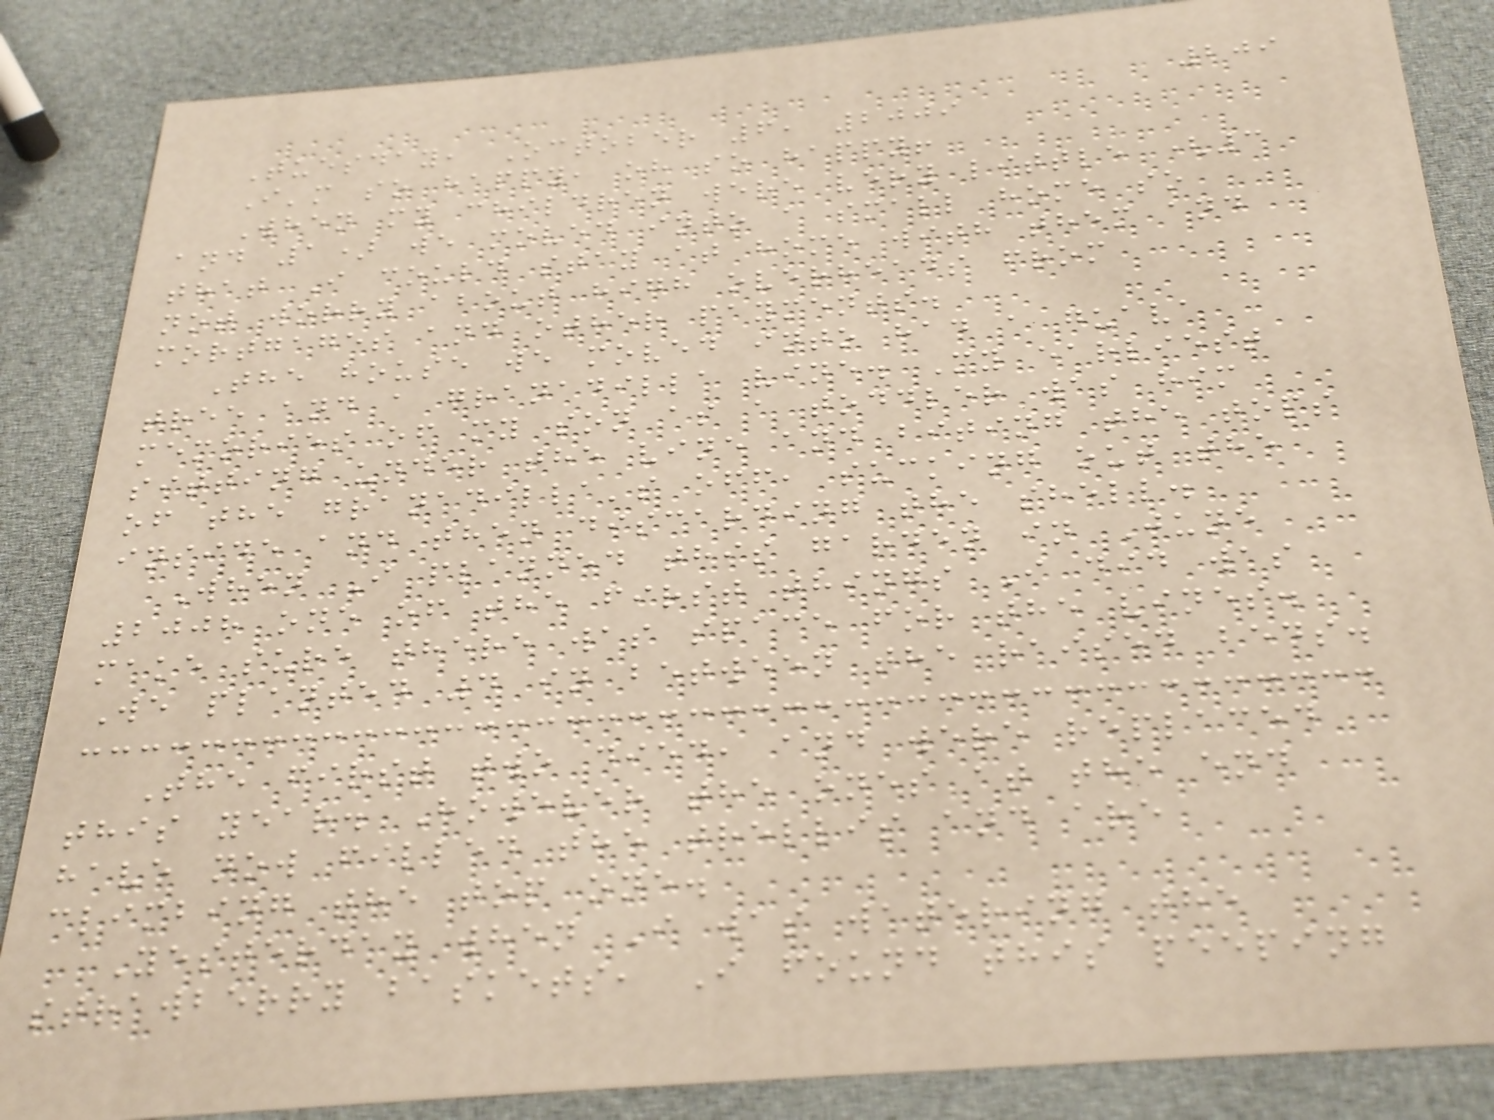209
Tuesday, October 6, 2009
I'm so happy, oh so happy!
When my children were very little (3
and 1) we moved into a small home so
that I could stay at home with them and
not worry about high overheads from
mortgages and other payments.
The house we moved into had a guava
tree and a granadilla vine. My earliest
memories of my son as a toddler was him
sitting under the vine and biting the tops
of the granadilla's off, sucking out the
inside and then discarding the shell.
When I planned this garden in June
2008 one of the first things I did was
make sure there was space for the vines.
We planted 4 in between the raised beds.
The first two died, and were replaced
this year. However the ones at the end
have now filled the trellis and are
climbing the top one.
Yesterday when I was watering the
strawberry baskets, I found this peeping
